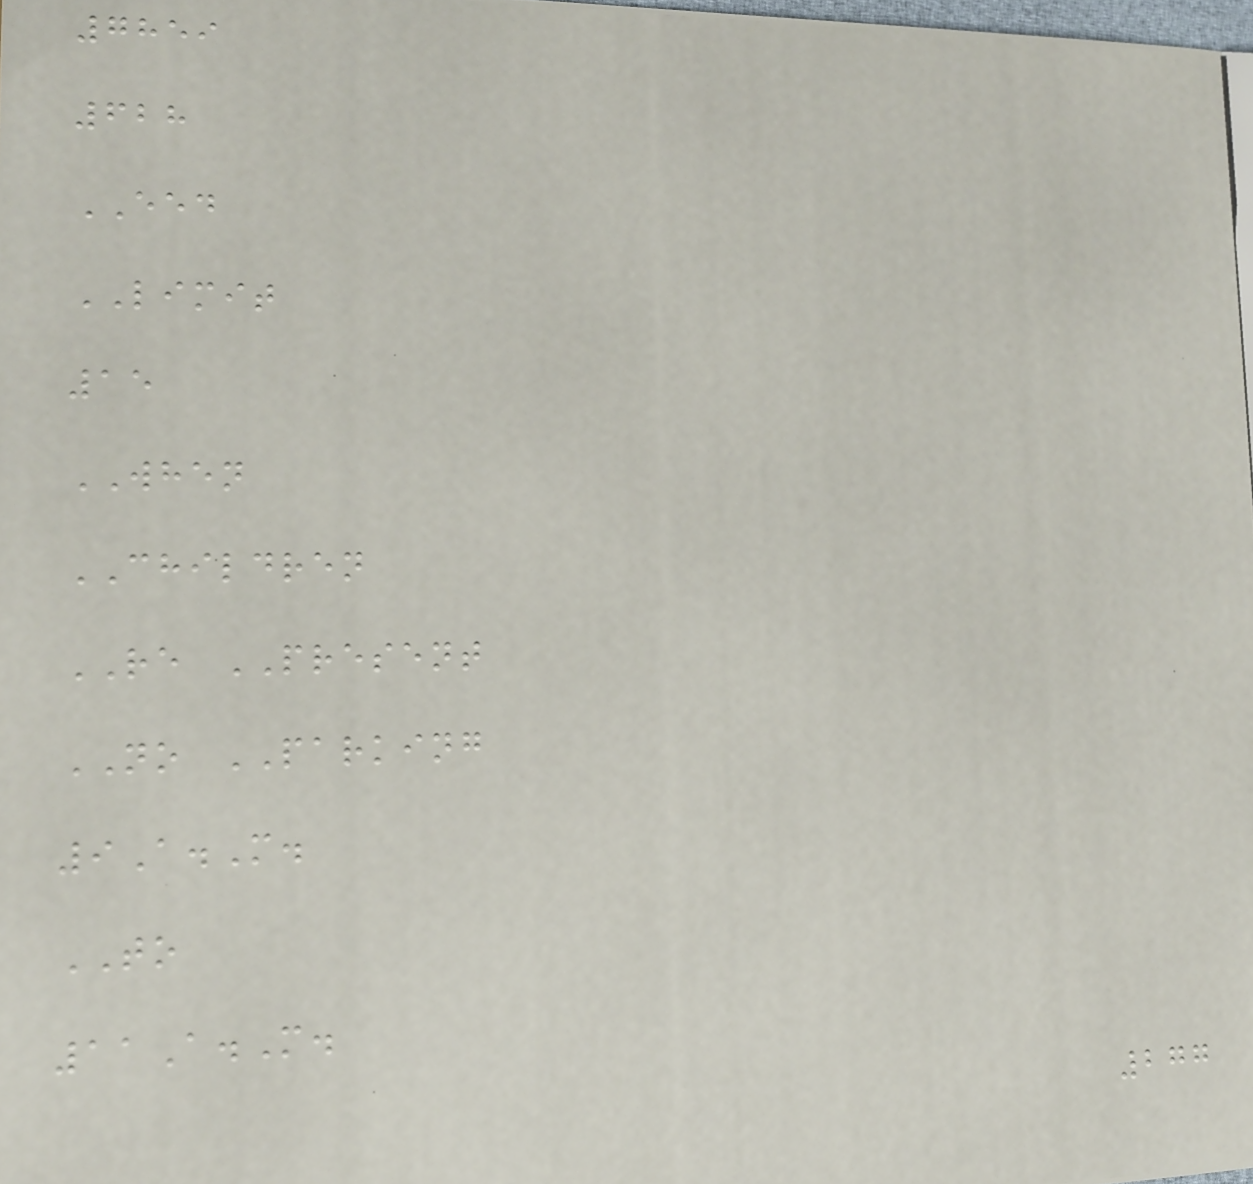7859
628
EED
LIMIT
15
WHEN
CHILDREN
RE PRESENT
NO PARKING
9A.M.
TO
11A.M.
277
